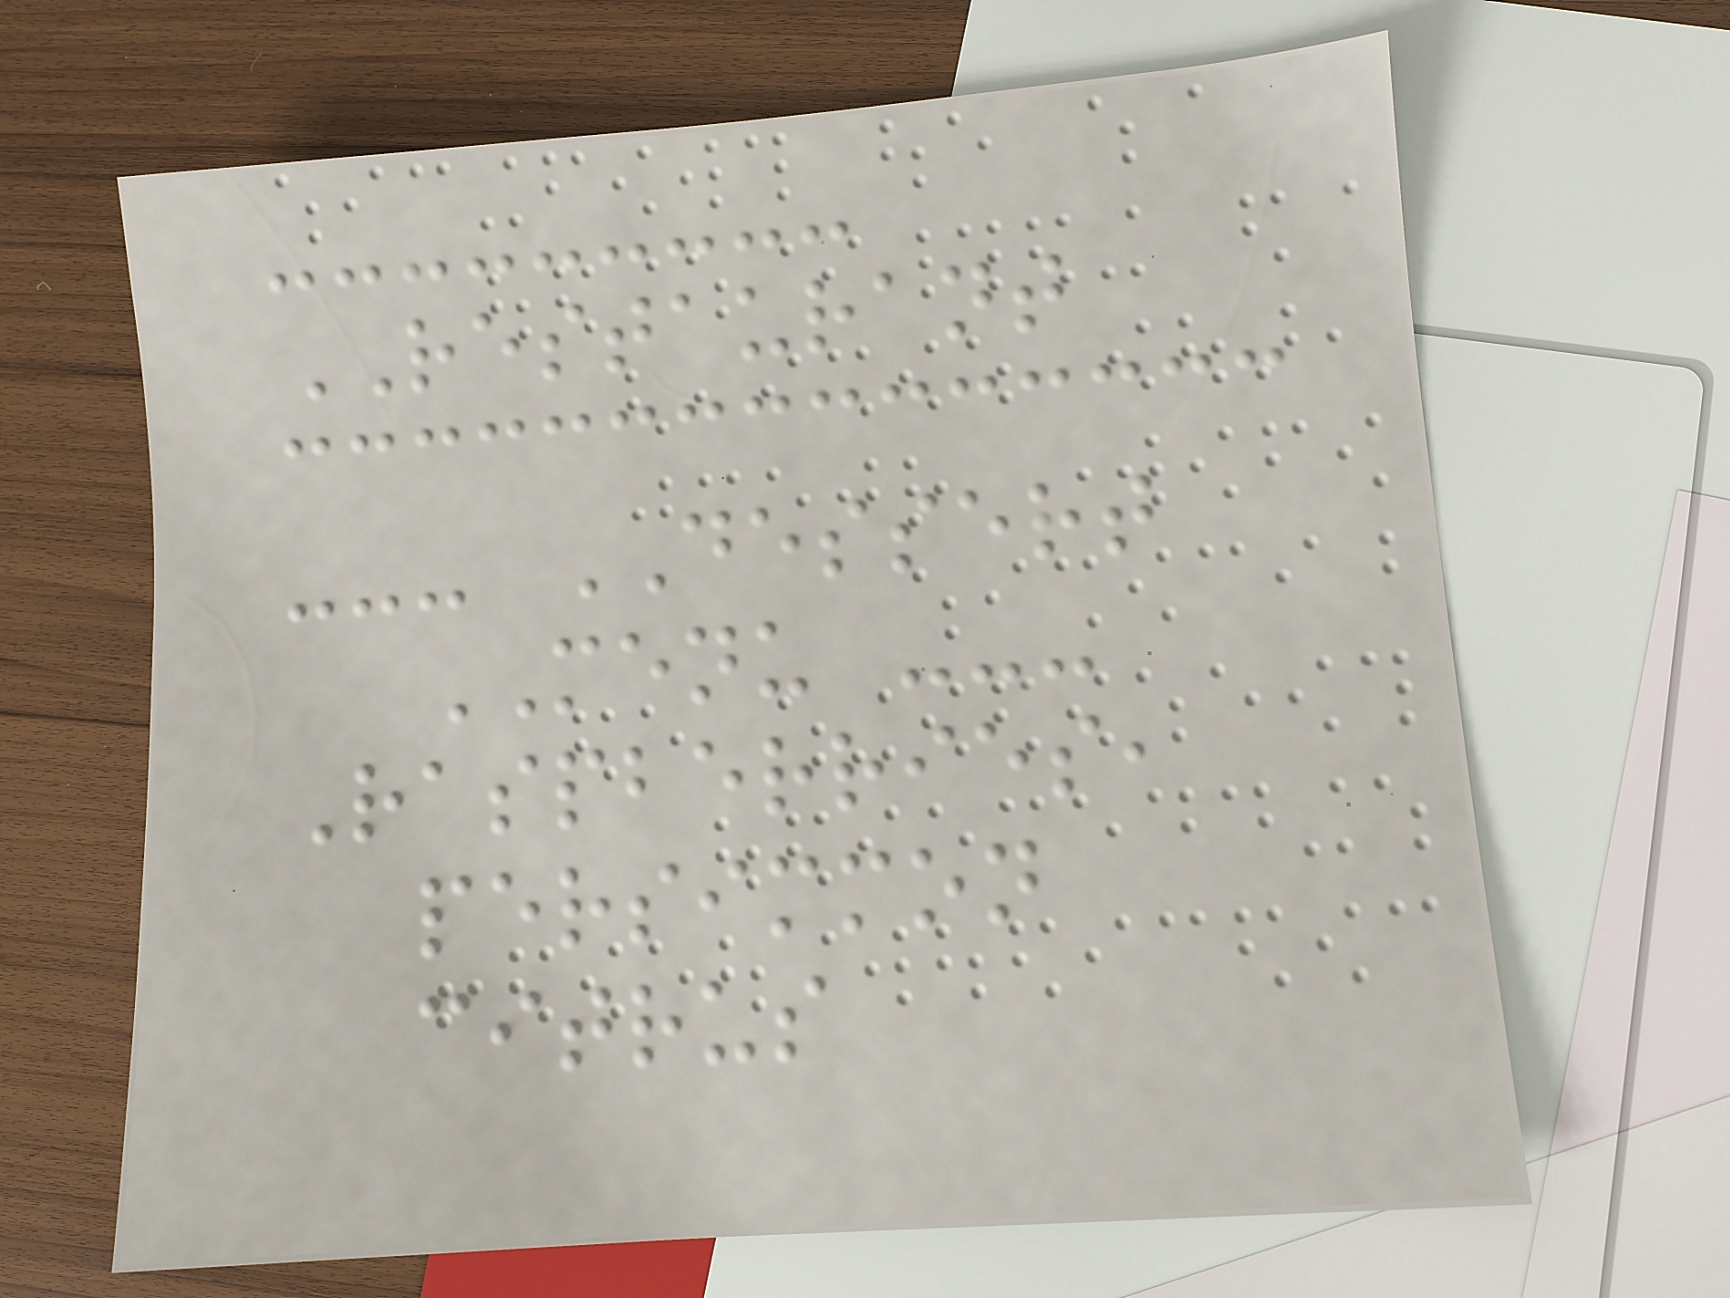RESTAURANT
--- DESSERT
MENU ---
Raspberries,
persimmon
citrus
